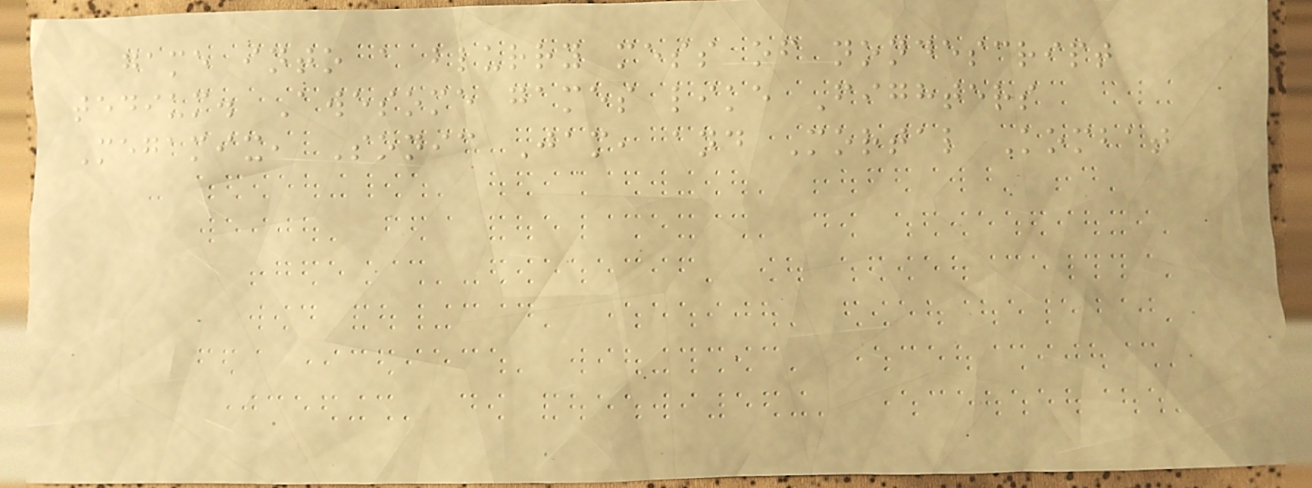game into a blurry mess of nondescript
tedium. Awesome games like Fighters
Megamix, Sonic Jam, and Mortal Kombat
